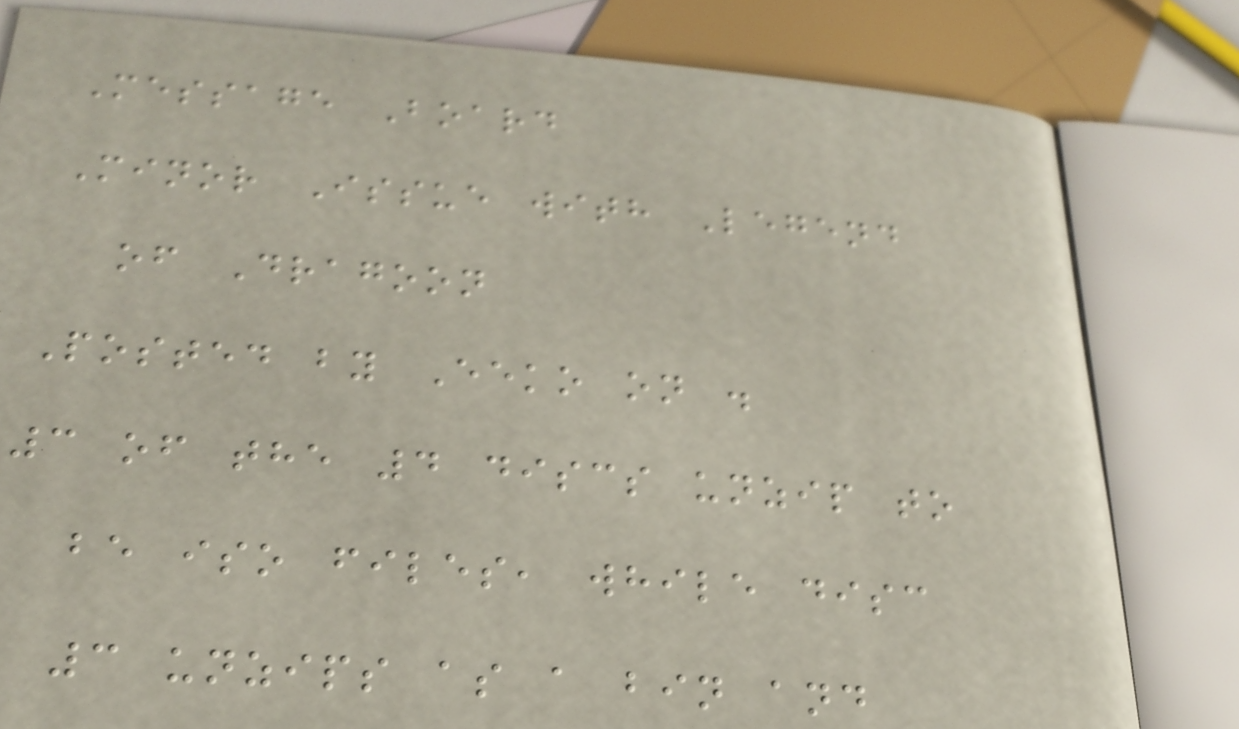Message Board
Minor Issue with Legend
of Dragoon
Posted by Eeko on .
3 of the 4 discs unzip to
be iso files, while disc
3 unzips as a bin and
